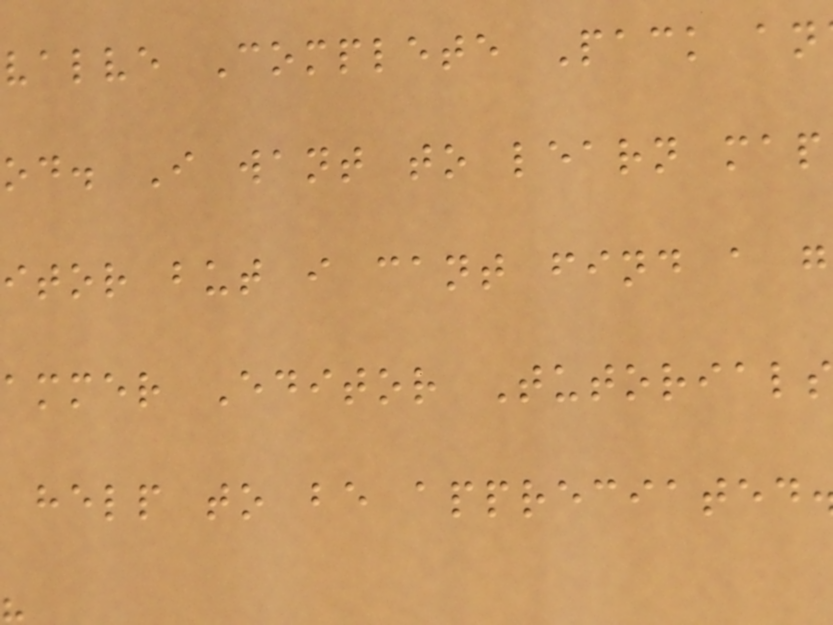valve Complete Pack an
od. I want to learn map
itor but i cant find a g
ammer Editor Tutorial
help to be appreciated
